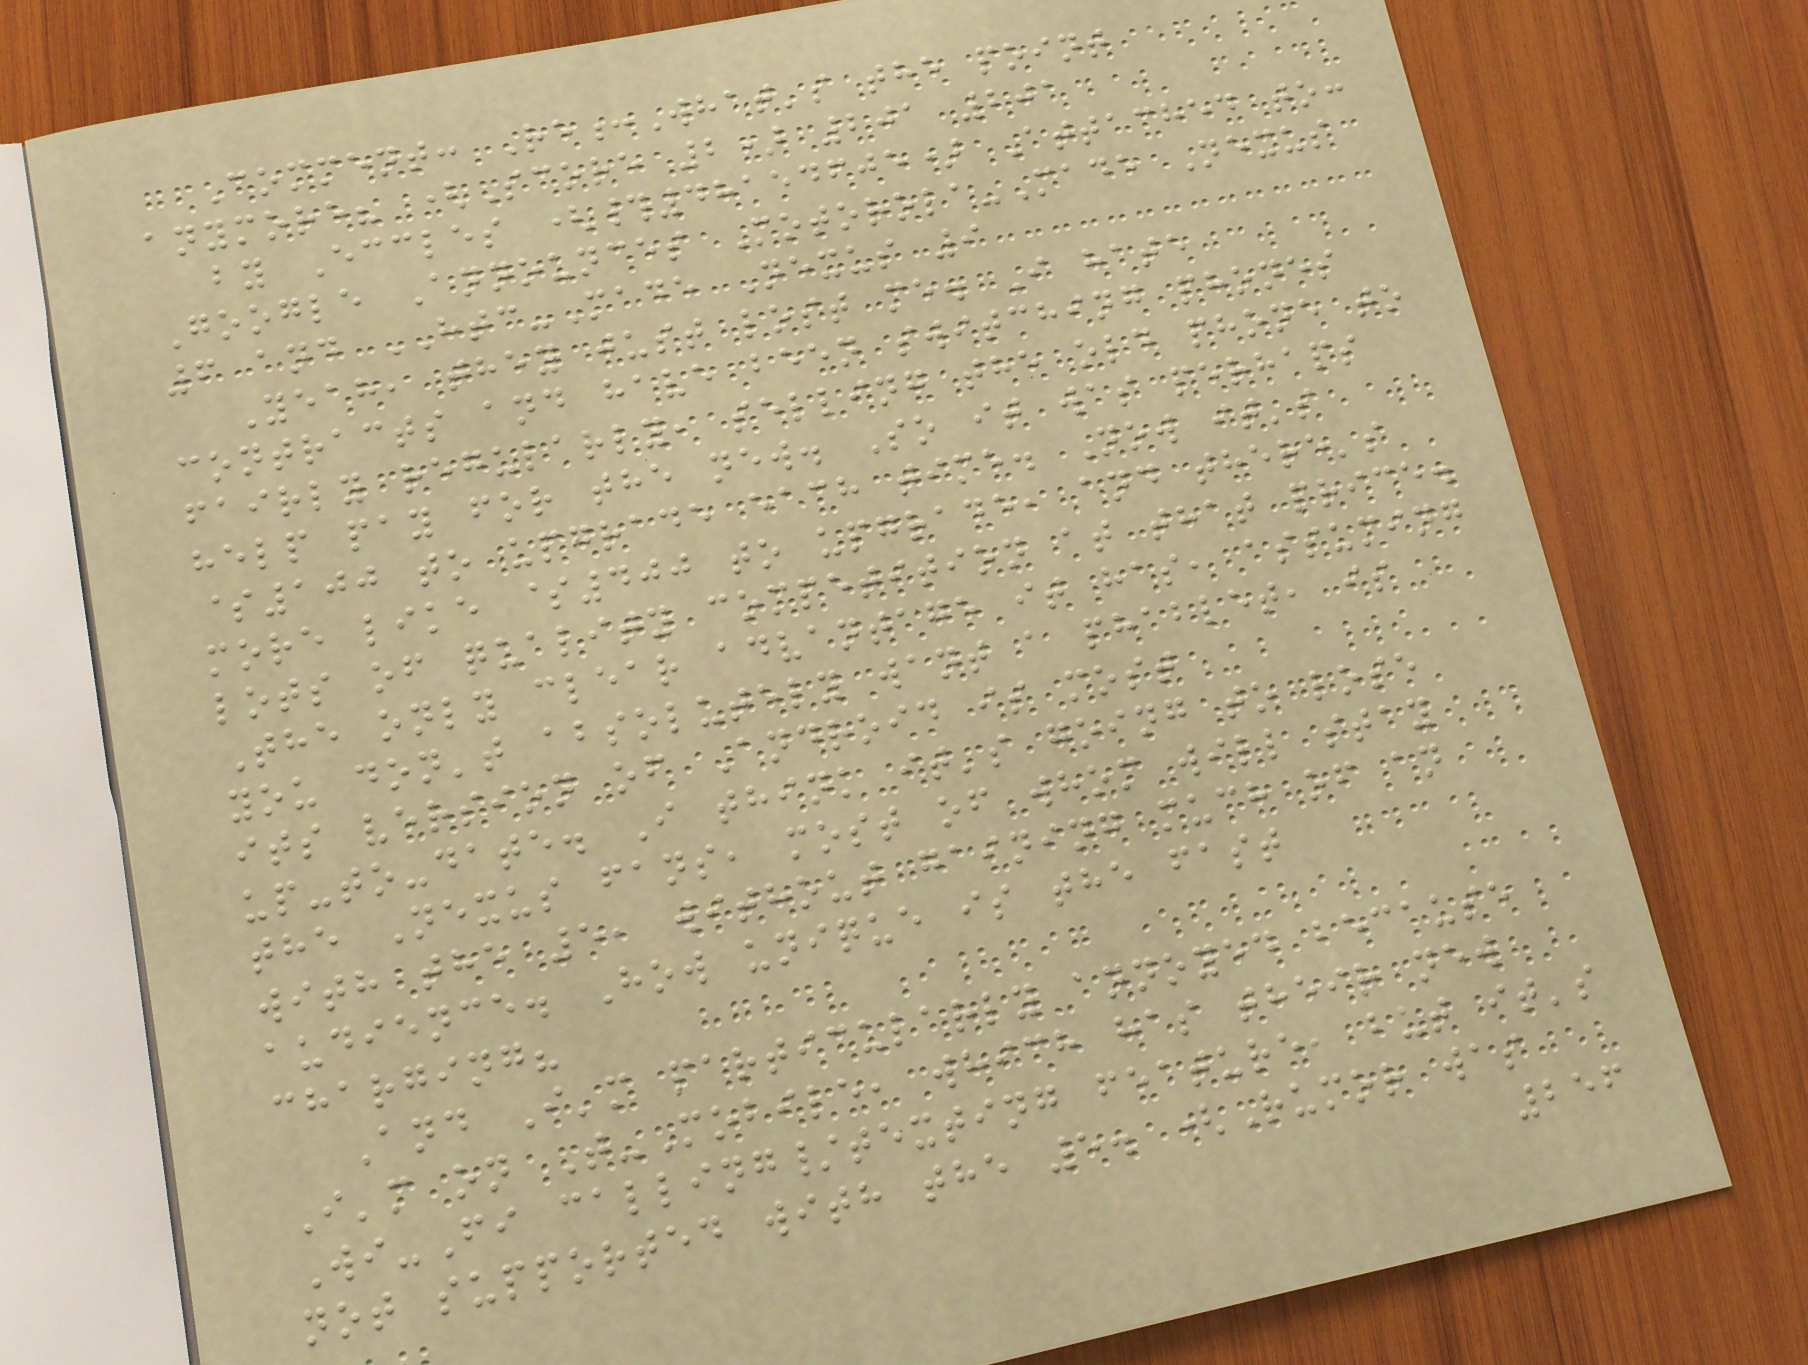Comment: Re:What's the point
anymore? (Score 2) 201 201
by Eccles (#48154605) Attached to:
Google Announces Motorola-Made Nexus
6 and HTC-Made Nexus 9
Yeah, they just lost me. I hate
contracts and have been switching phones
fairly regularly, selling the old phone to
help pay for the new. So it was perhaps
$100 to upgrade each time. Now it's
more like $400 to upgrade, and there's
lots of quality competition at that price.
The only clear advantage it has, assuming
you don't absolutely want a phablet, is
its version of Android is most
up-to-date. I think it's going to lose
the Nexus fans, most of whom will stay
with the 5, without gaining much of an
audience. How unique is the fast
charging?
And I'm particularly annoyed because
I'm on T-Mobile, which has their new
Wi-Fi calling/texting feature, but it's
not supported with the 5. (Rumor was
256
